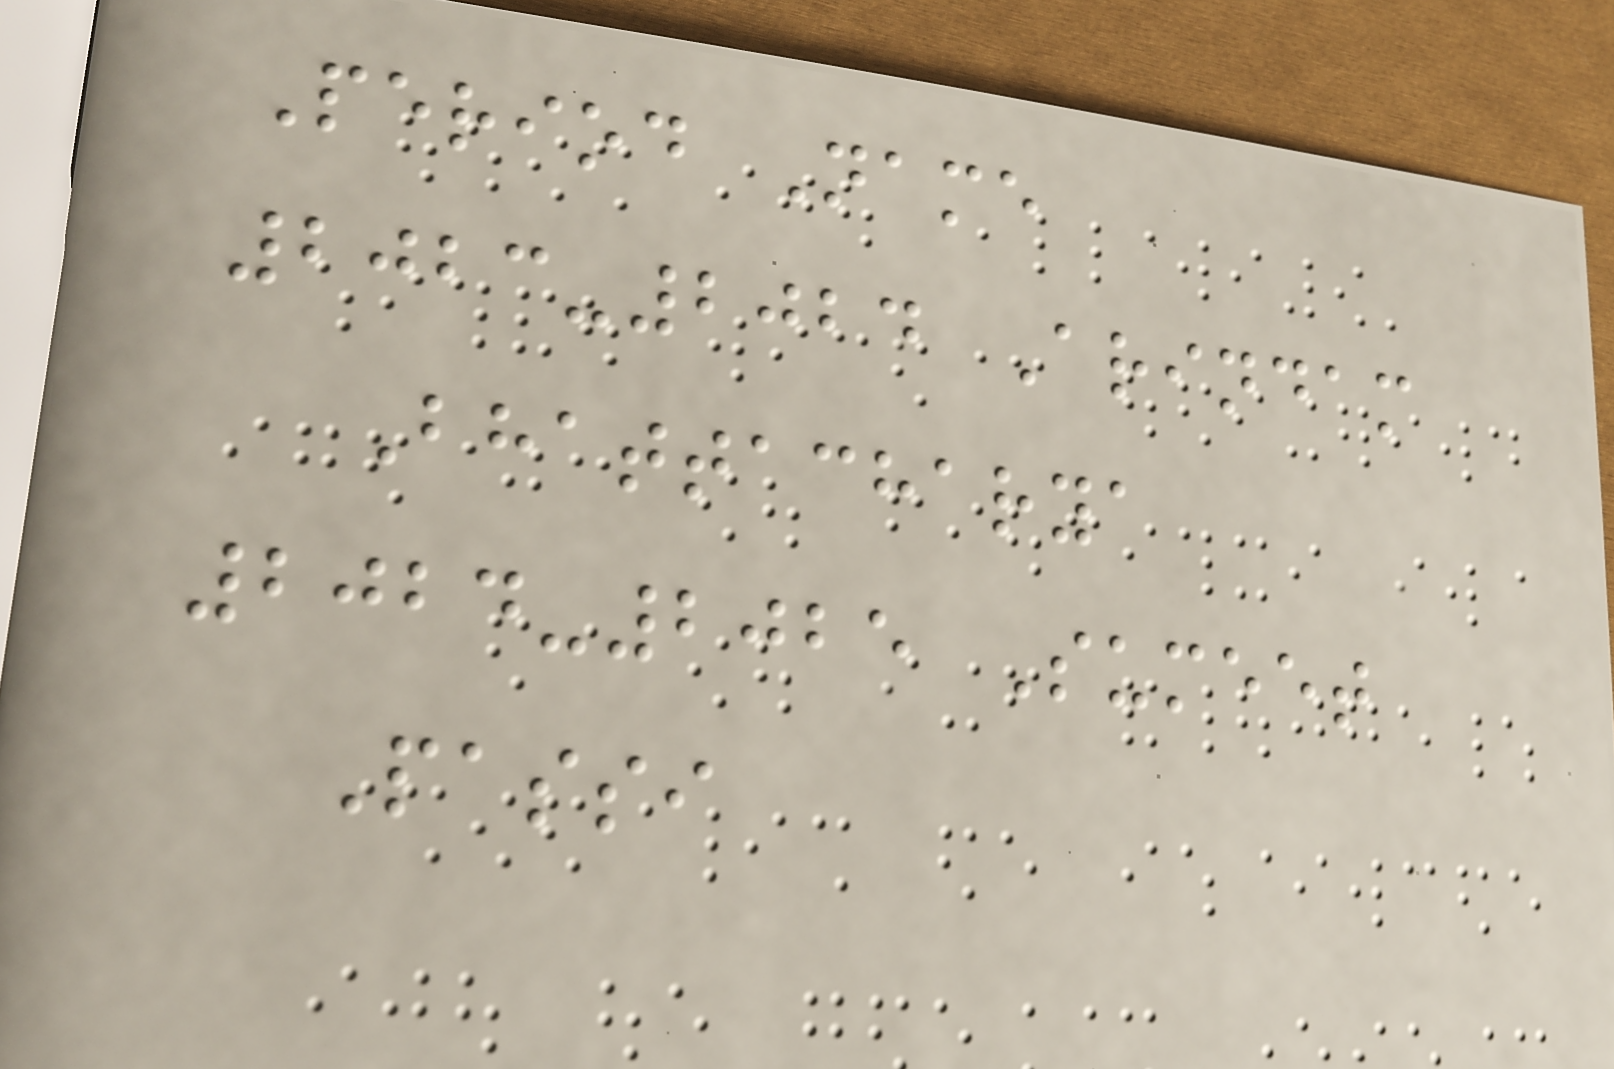Period Name
2023-2024 Arindam
Bhattacharya
2024-2025 Sumeet
Passi
